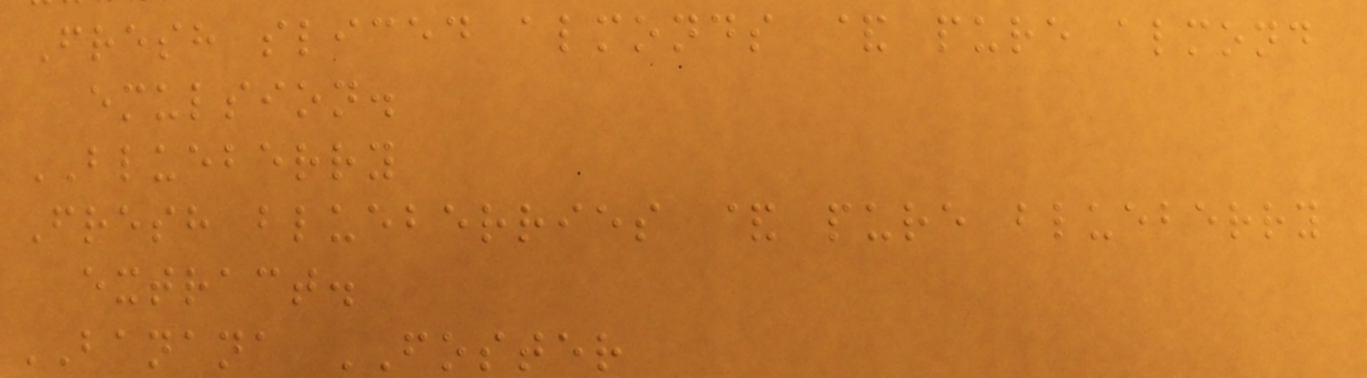Fresh sliced almonds & pure almond
emulsion.
BLUEBERRY
Fresh blueberries & pure blueberry
extract.
BANANA FOSTER
